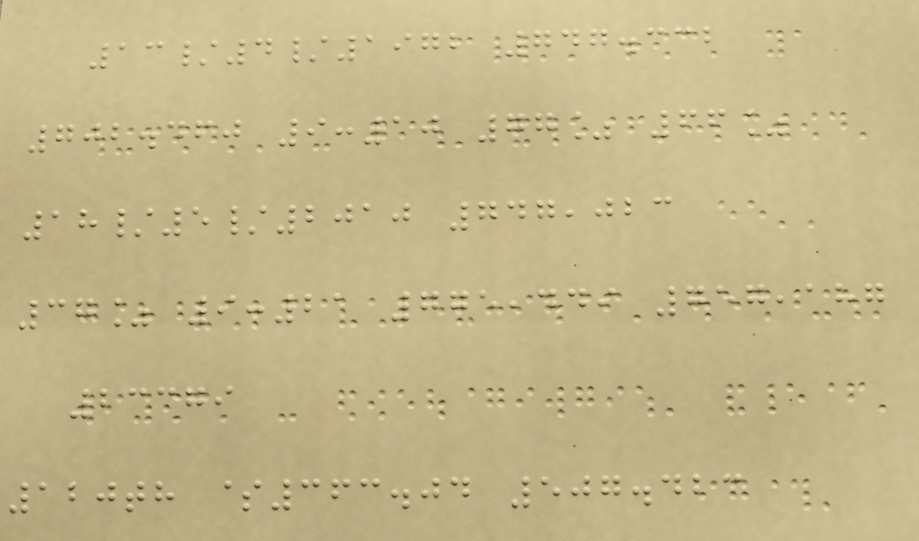13/4/1972 747.332
702.460 9:10 77% 66%
18/5/2010 747,023
37% 9:21 775,449 757,187
23379
120th $363.04 507.423
